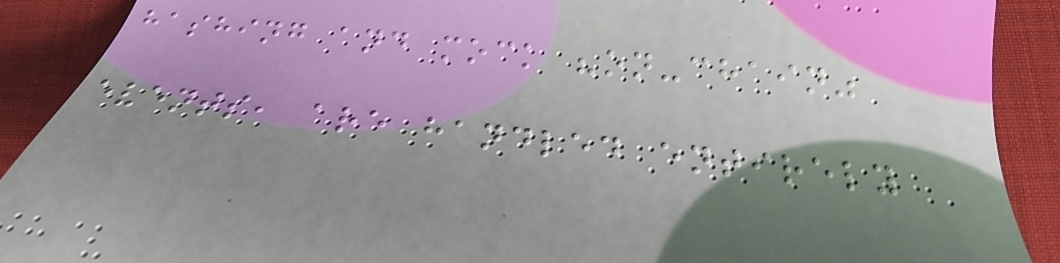hashing and mock "on-chain"
events, are handled entirely
